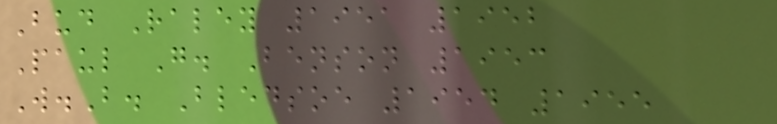Bud Raley 1951 1952
Paul G. Benson 1953
W.B. Bledsoe 1954 1955
